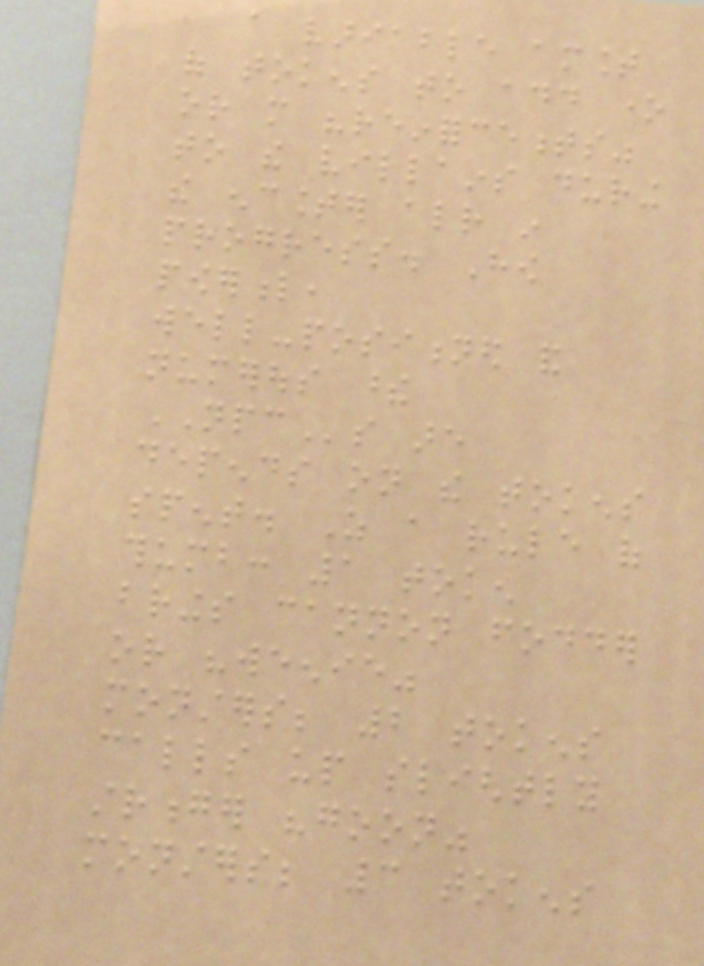a variable amount
of tokens to add one
or more "reinforcements"
to the villains during
the encounter already in
progress. How
powerful,
well-positioned and
numerous these
NPCs are
depends on the tokens
spent. As a rule of
thumb: 1 token
brings cannon fodder
or "weenie"
monsters; 2 tokens
calls up slightly
stronger "goon"
monsters; 3 tokens
